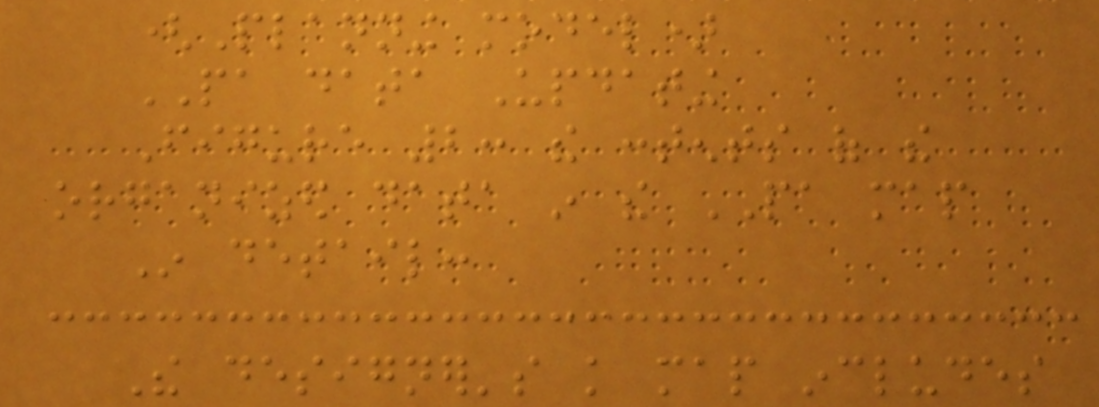(Planning model)
PA data Updating
Figure 2: the contents of the
organized data in the PA map
In detail:
The designer's knowledge map includes
